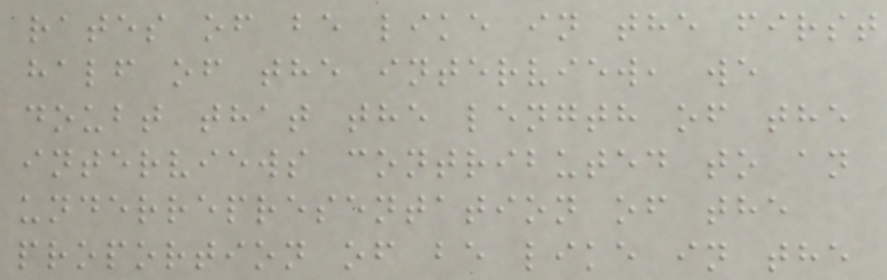rates of be like in the first
half of the interview, we
doubt that the length of the
interviews contributed to an
underrepresentation of the
proportion of be like in the
